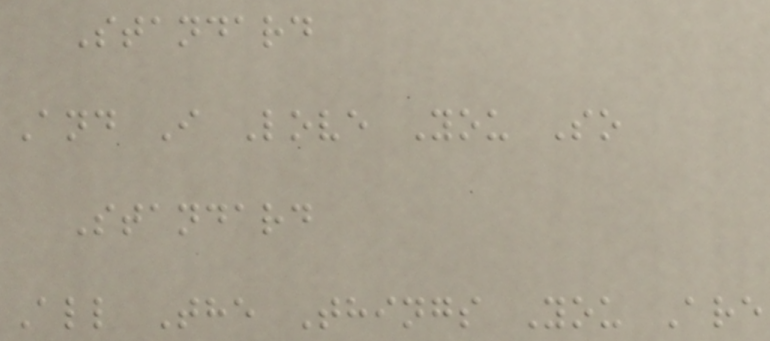Standard
And I Love You So
Standard
All The Things You Are
